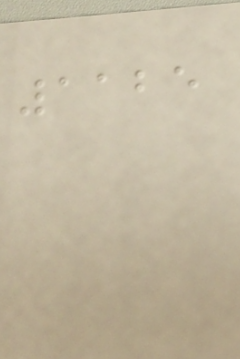1125
